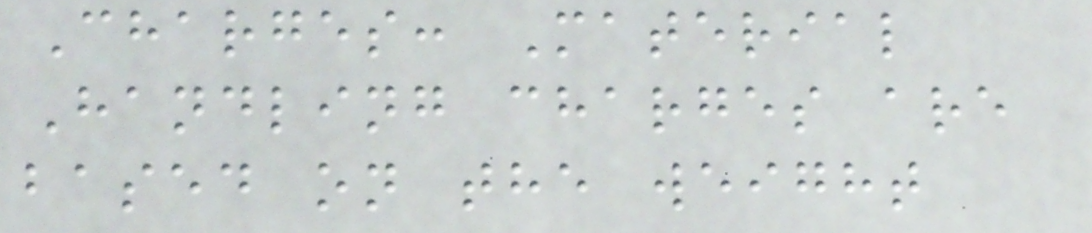Charges: Material
Handling charges are
based on the weight
